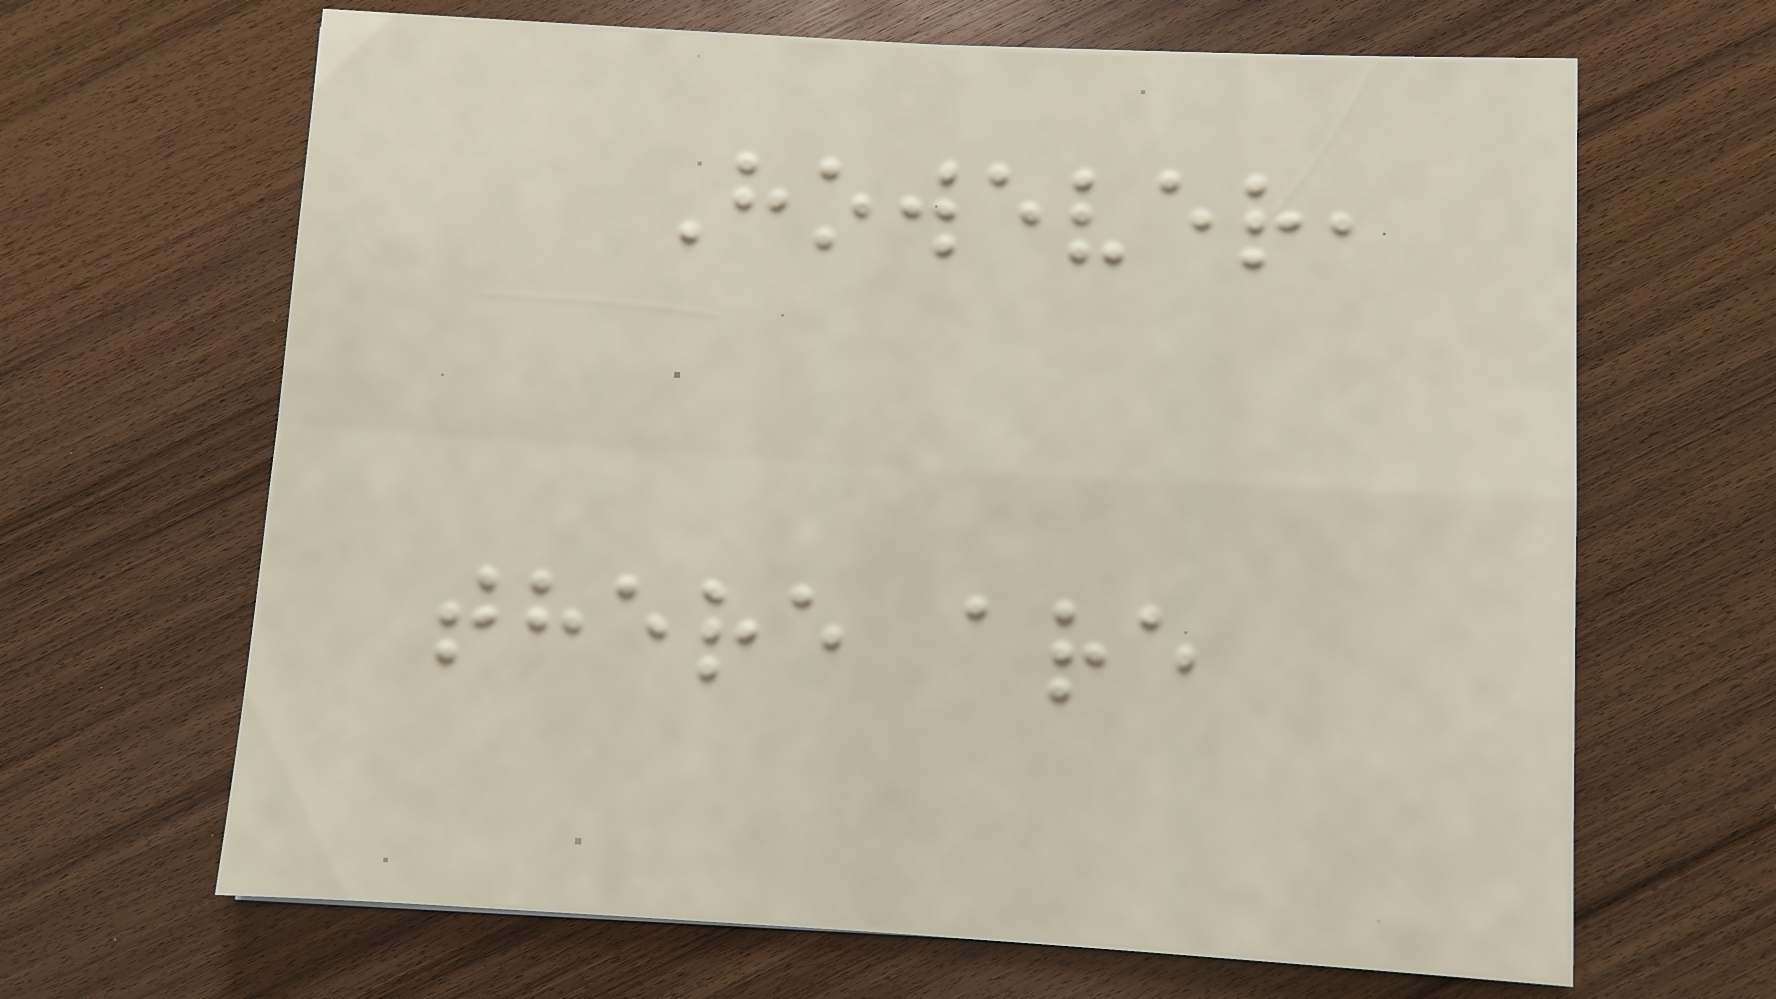However,
there are
